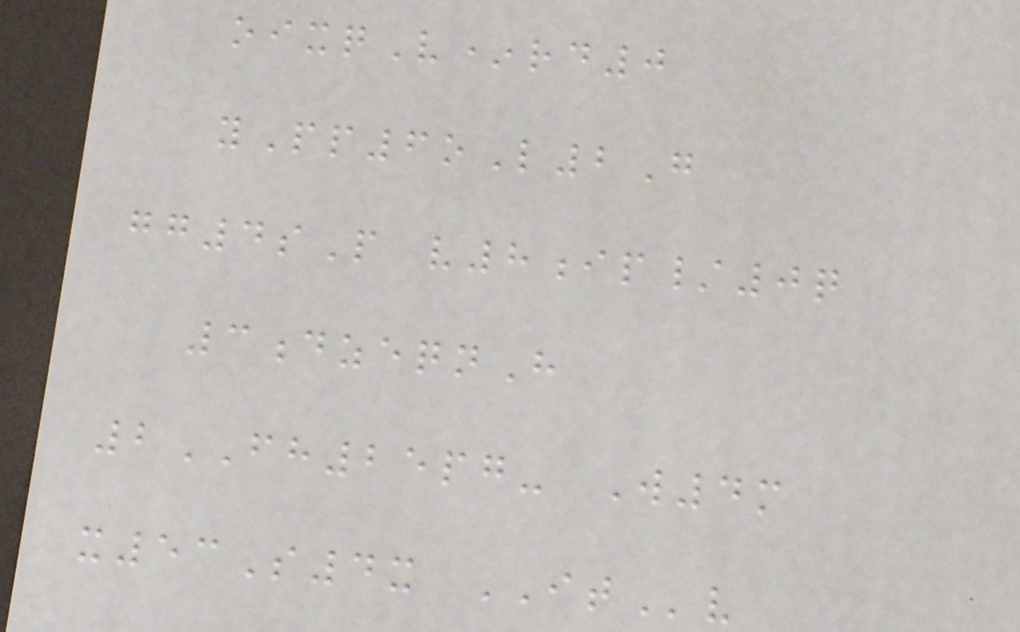oixqV*rd0
yPp6oL2G
gg4sP v8ip/0q
3dzeqnH
2FH25pg- W4m
x53S4x ITv
